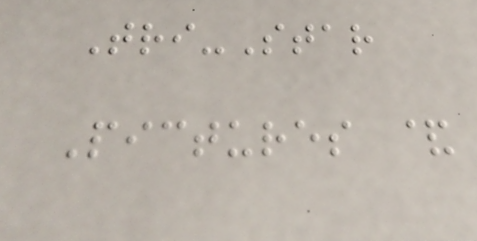Tri-Star
Pictures &
